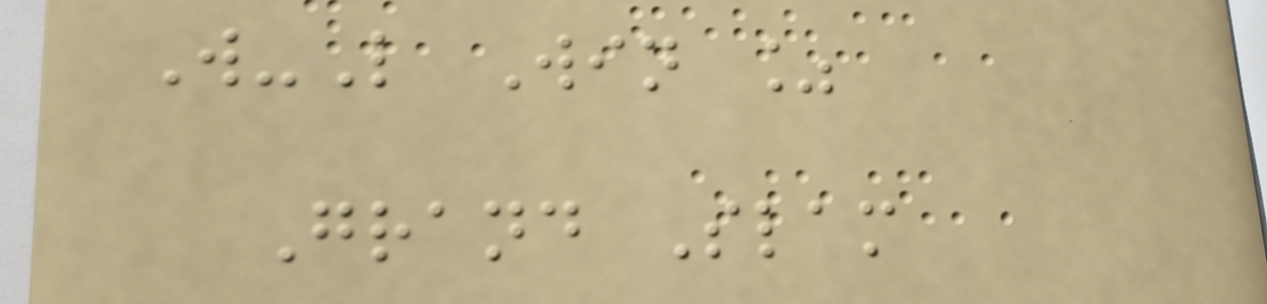W-L Win %
Grand Slam
